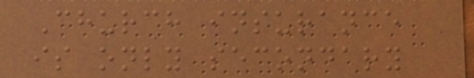Church insurance
is only secondary
